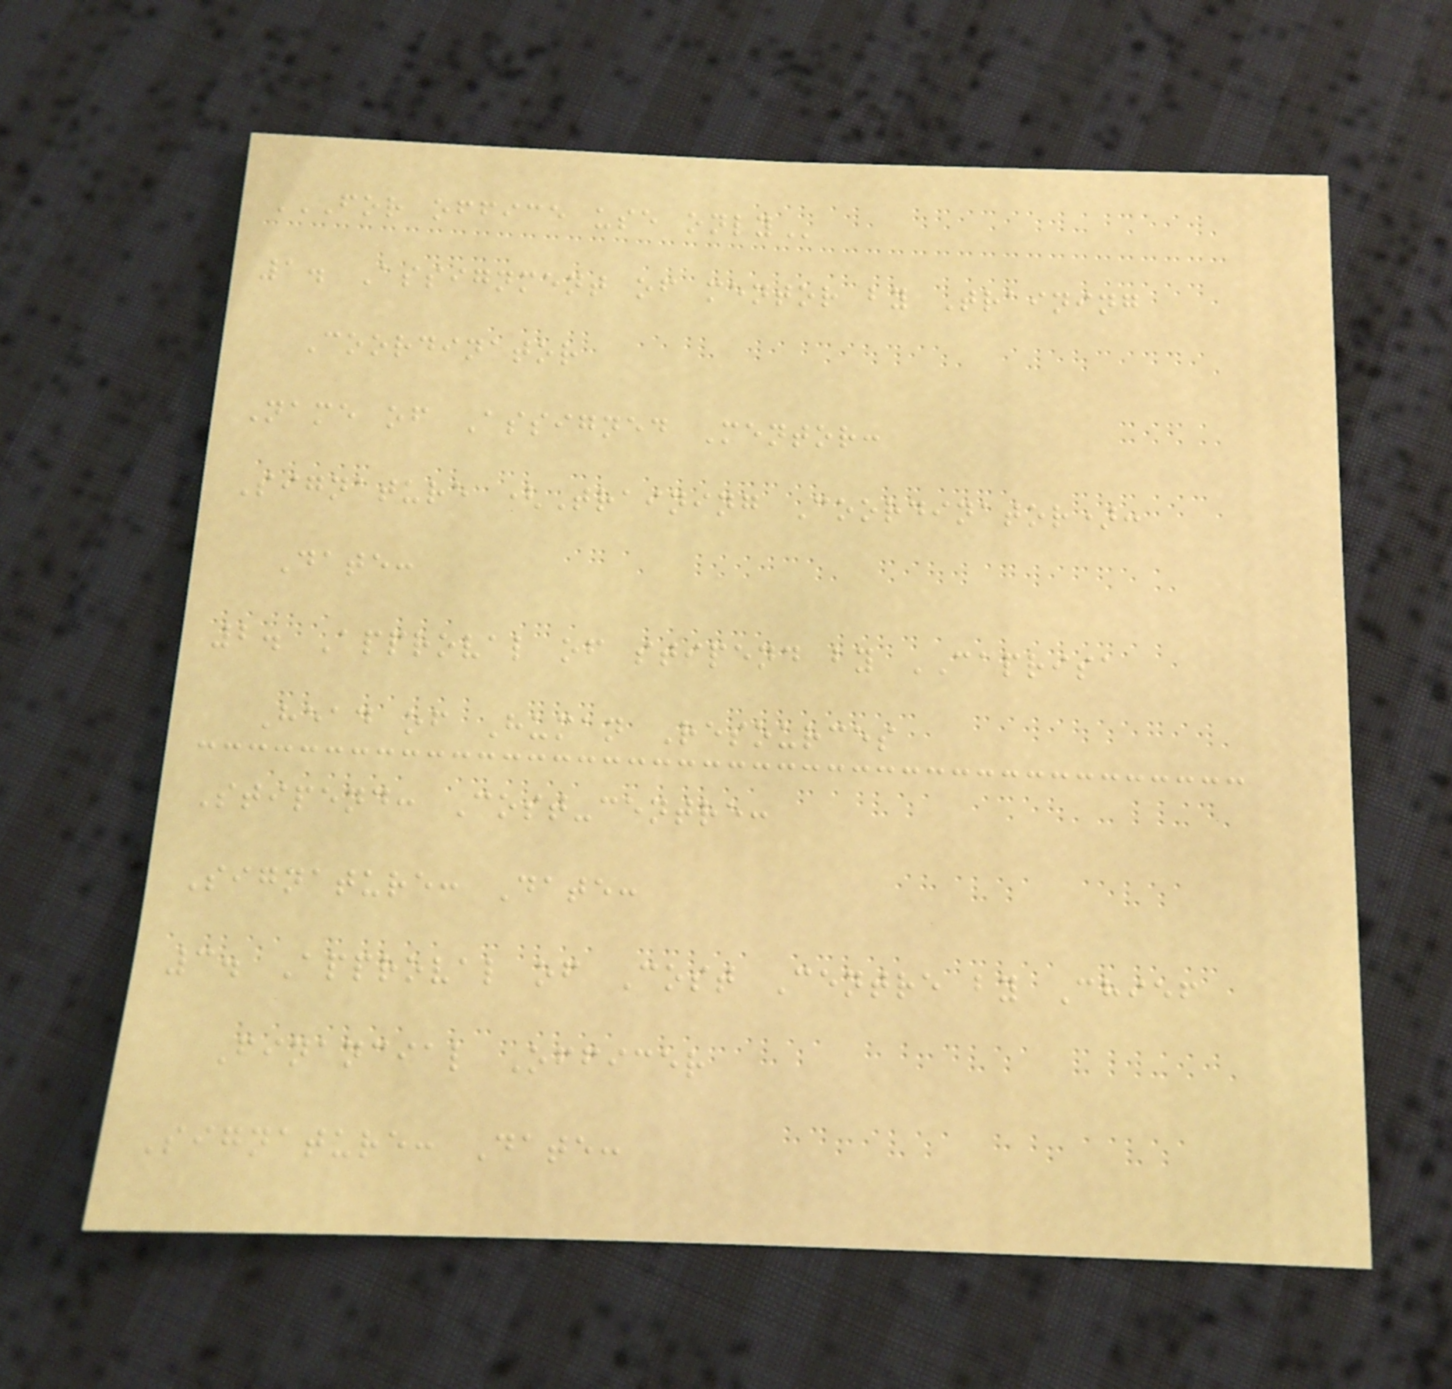FOR OFFICE USE ONLY
1. Assignment of mentor by Training
Coordinator
Name of Assigned Mentor:
Signature (Training Coordinator):
Date:
2. Approval of stipend by CAPRISA
Head of Human Resources
Stipend: Cost-centre:
Signature: Date:
3. Approval of Cost Centre by Chief
Financial Officer
Signature: Date:
